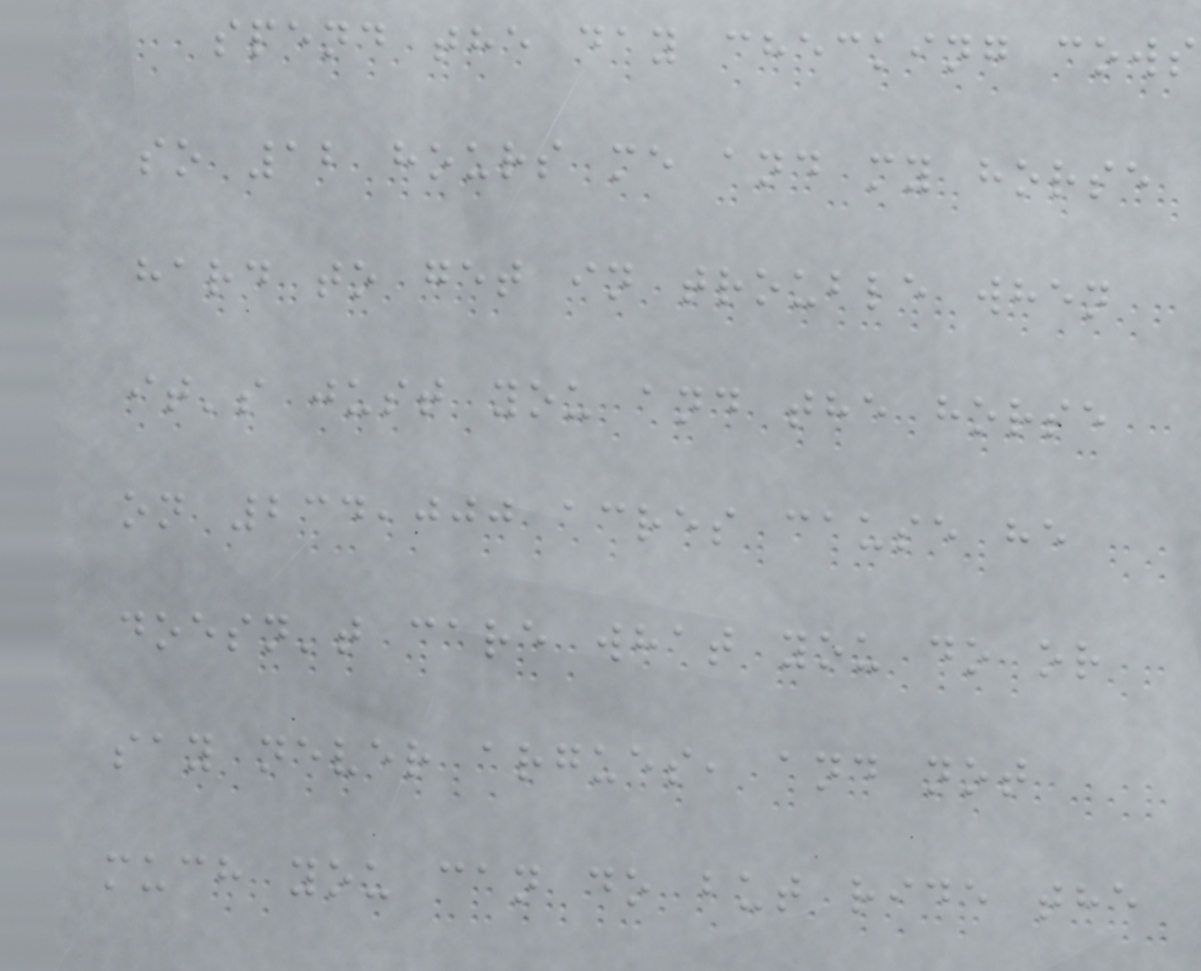spend the day checking cows
so 12 hours me and my horse
hard to get in trouble when
it's just you and the horse
on 234,000 acres cause he
doesn't care what you do or
say never argues, and not
much you can do but ride the
